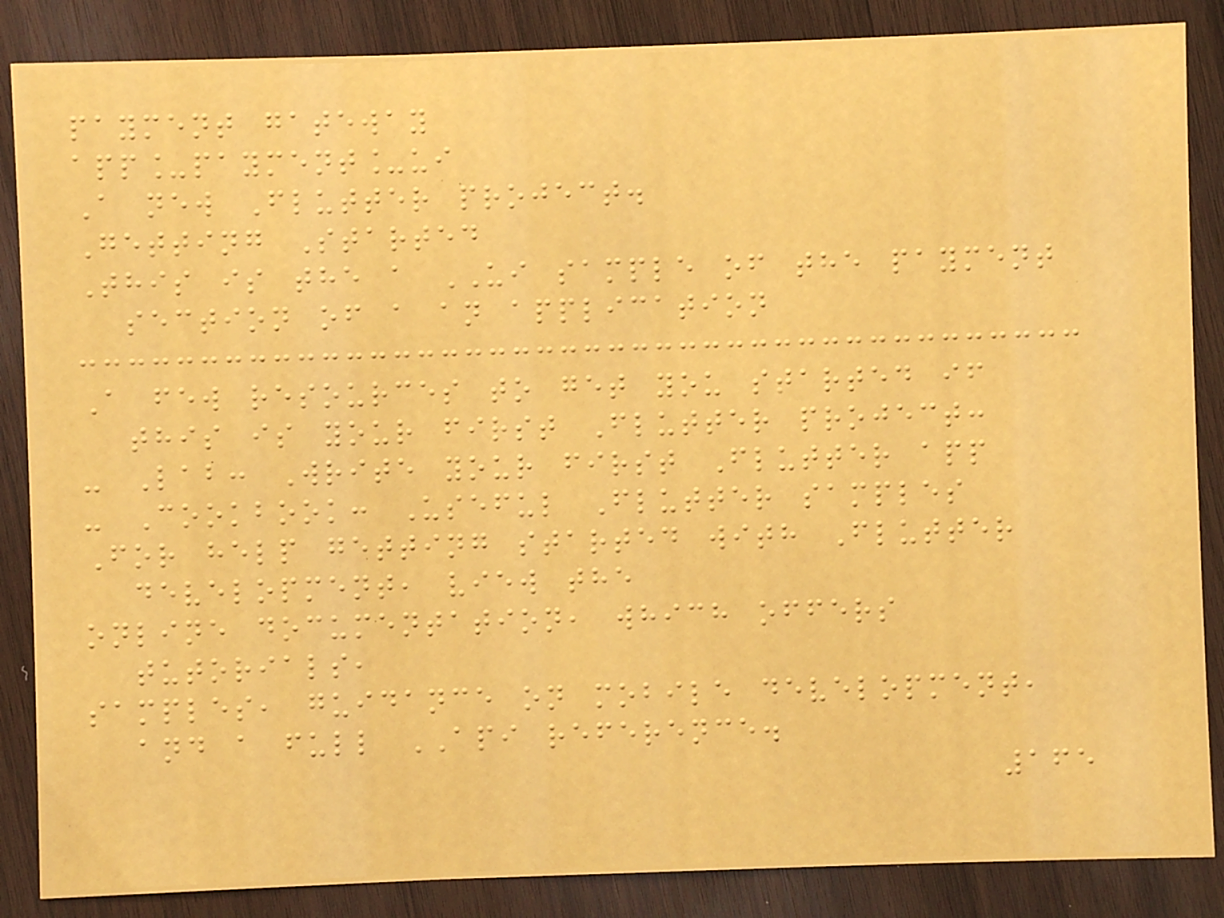payment gateway
app_payment_ui
A new Flutter project.
Getting Started
This is the a UI sample of the payment
section of a an application
A few resources to get you started if
this is your first Flutter project:
- Lab: Write your first Flutter app
- Cookbook: Useful Flutter samples
For help getting started with Flutter
development, view the
online documentation, which offers
tutorials,
samples, guidance on mobile development,
and a full API reference.
165
